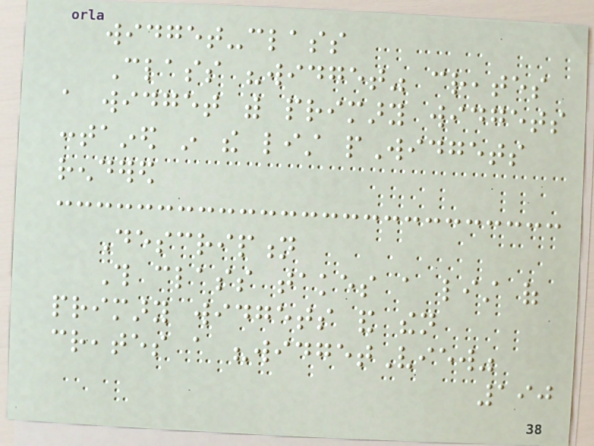widget-class
Class "widget" creates
a widget with primary widgets
contained in the list pWidgets
rendered
Description
This class takes a list of
primary widgets and then
creates a "widgetView"
190
